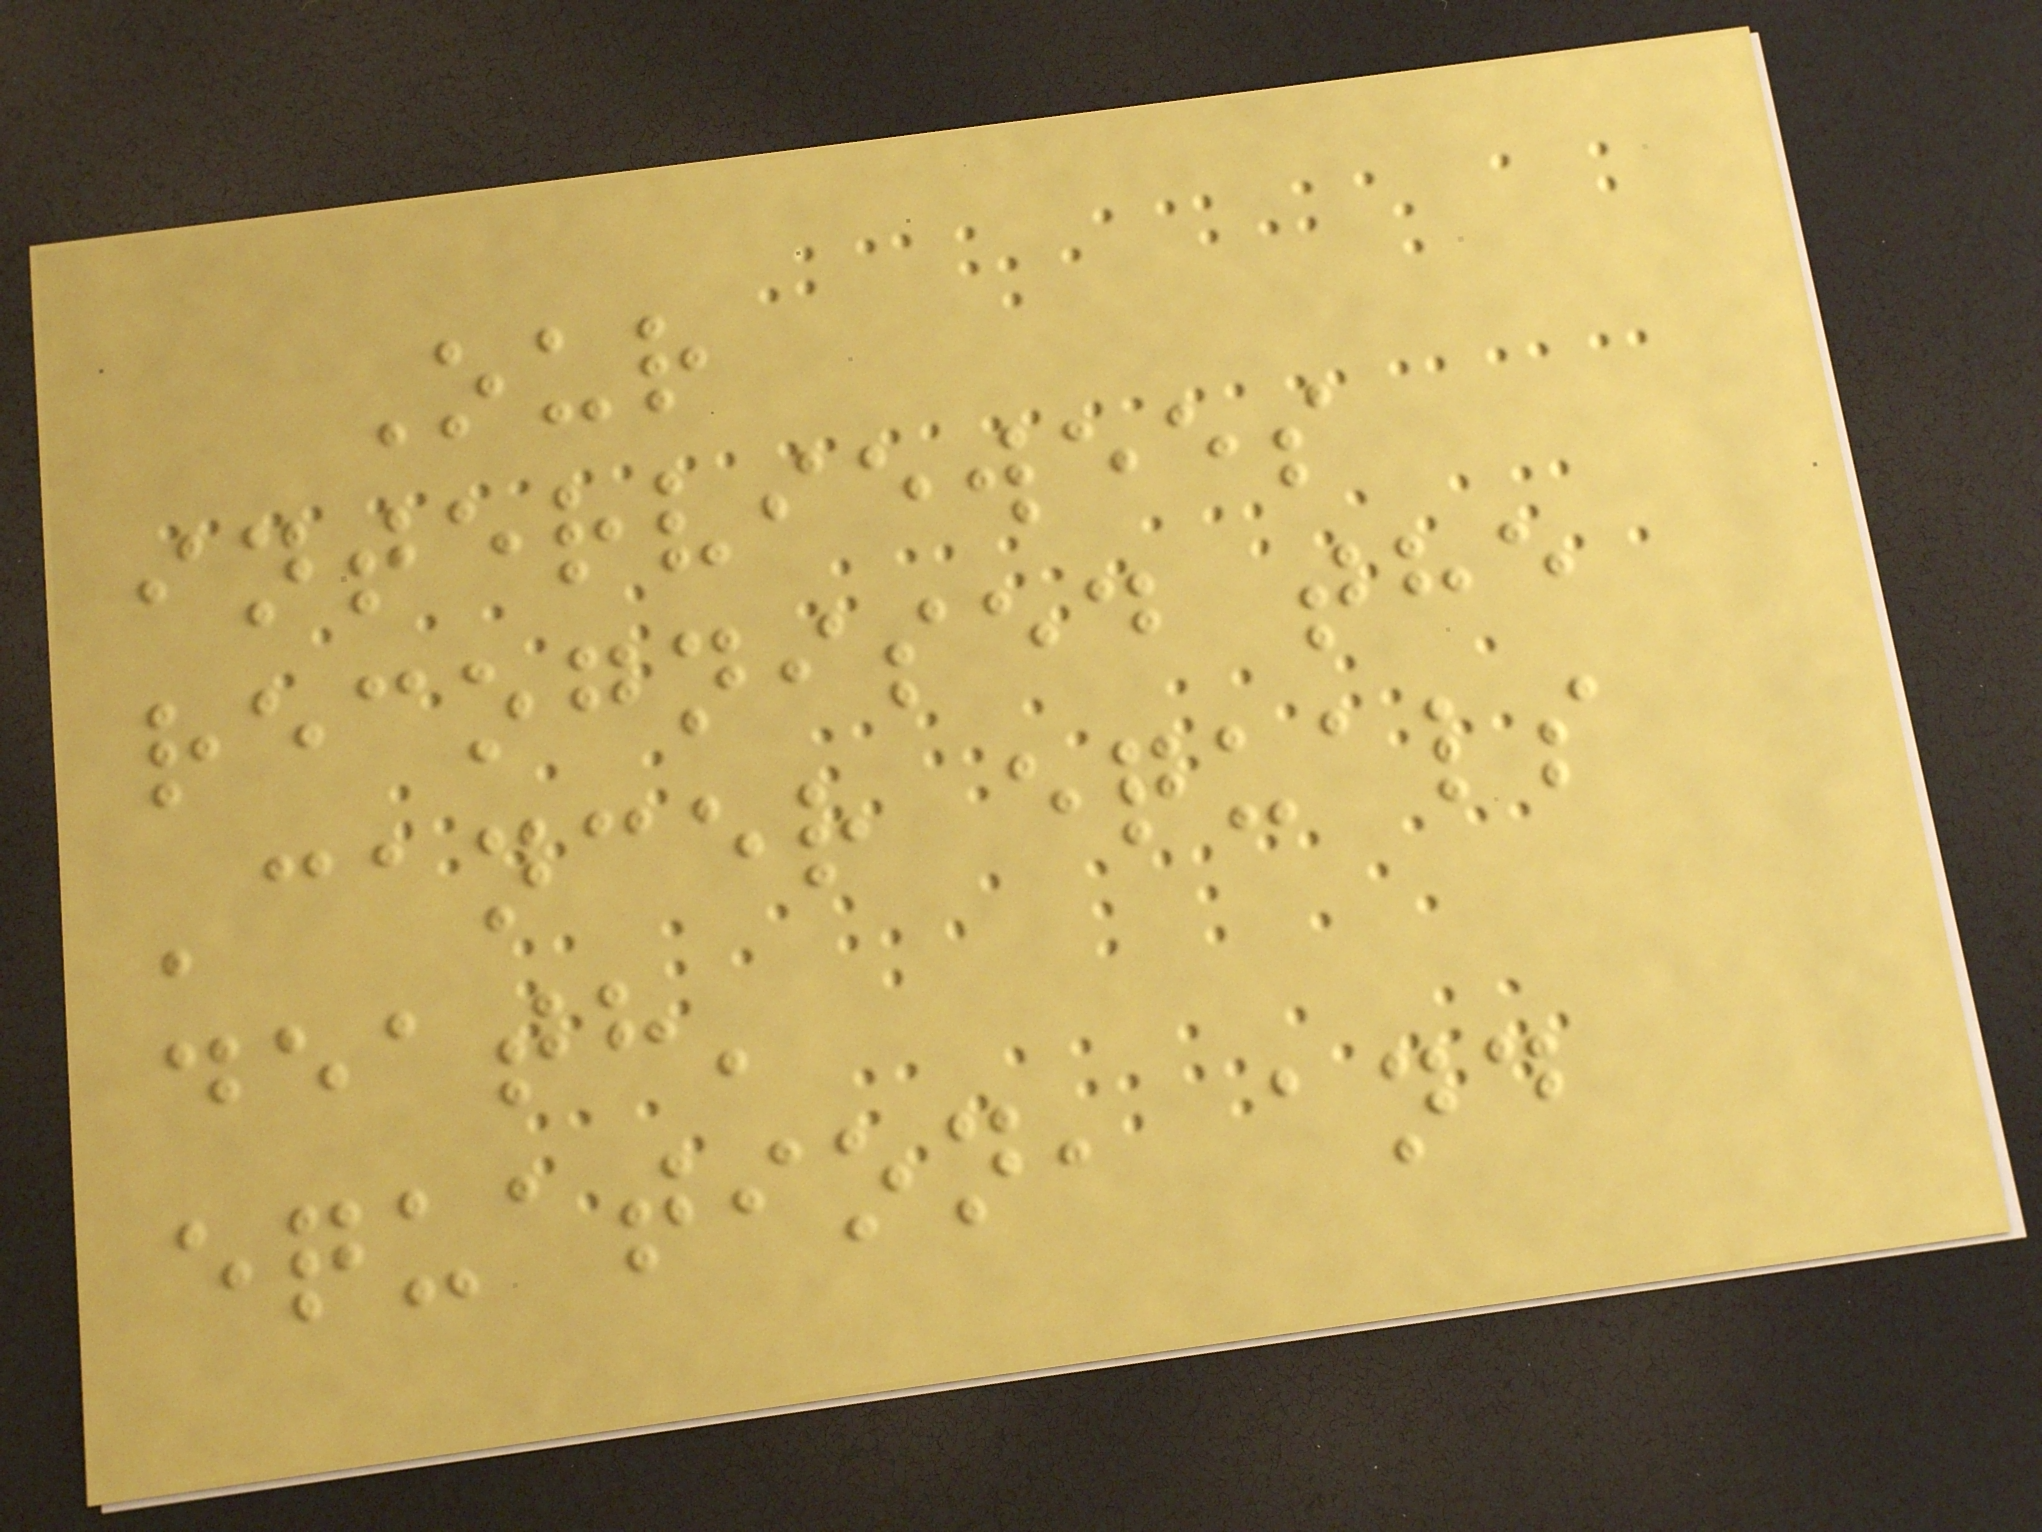Our
interviewees
recognised the
'cancer equals
death'
equation, and
